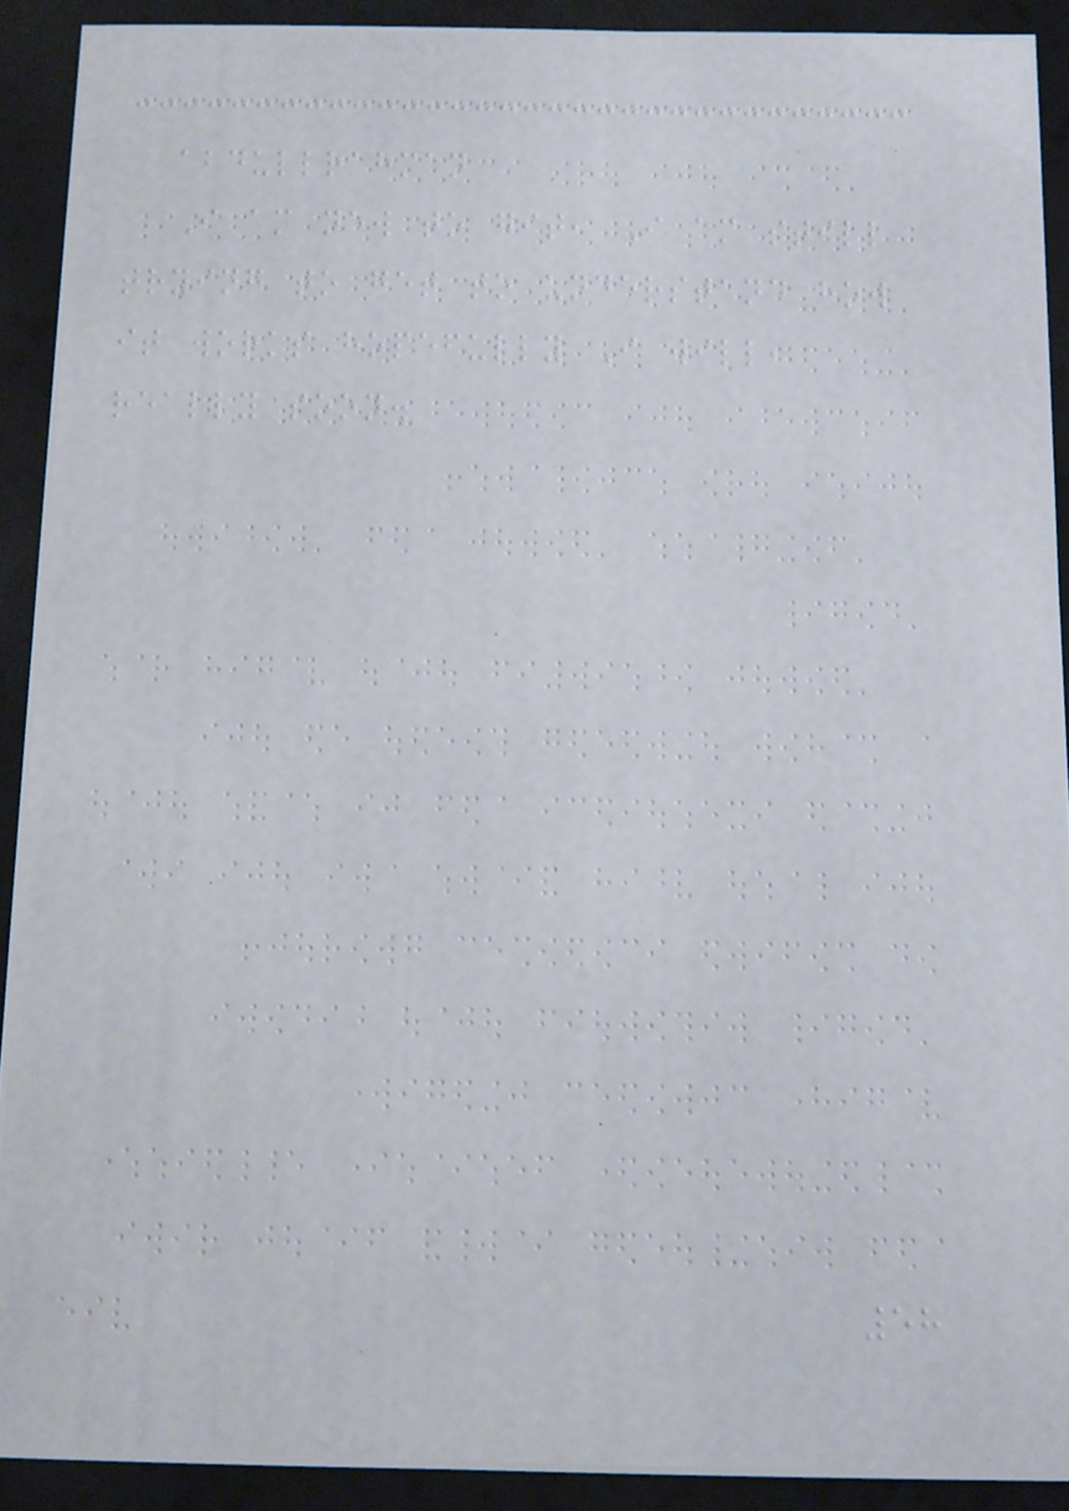abdullrahman
I am new to git, I am still
trying to get to understand how
it works hopefully I will,
really soon.
58
